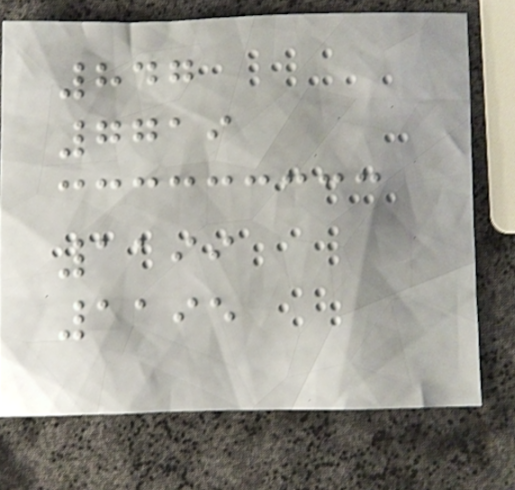847
7719
1199
1195
